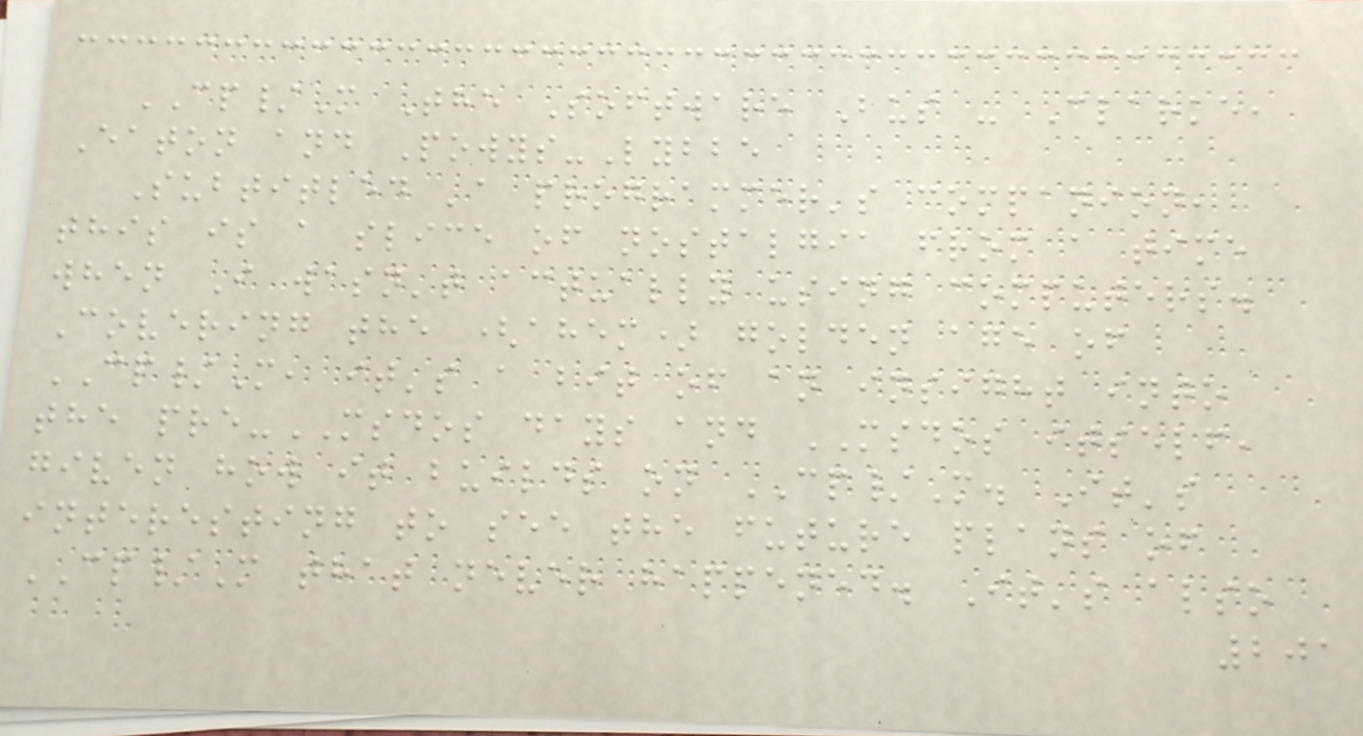CP/M The Software Bus - Clarke,
Eaton and Powys-Lybbe
Subtitled 'a programmer's companion,
this is a slice of nostalgia from a time
when I wasn't actually using computers.
Covering the (ahem) golden age of
CP/M, it's a bit of an insight into
the pre-MSDOS days and MSDOS itself,
given how it builds on CP/M. It's
interesting to see the future plans of
CP/M that never happened. It's also
201
